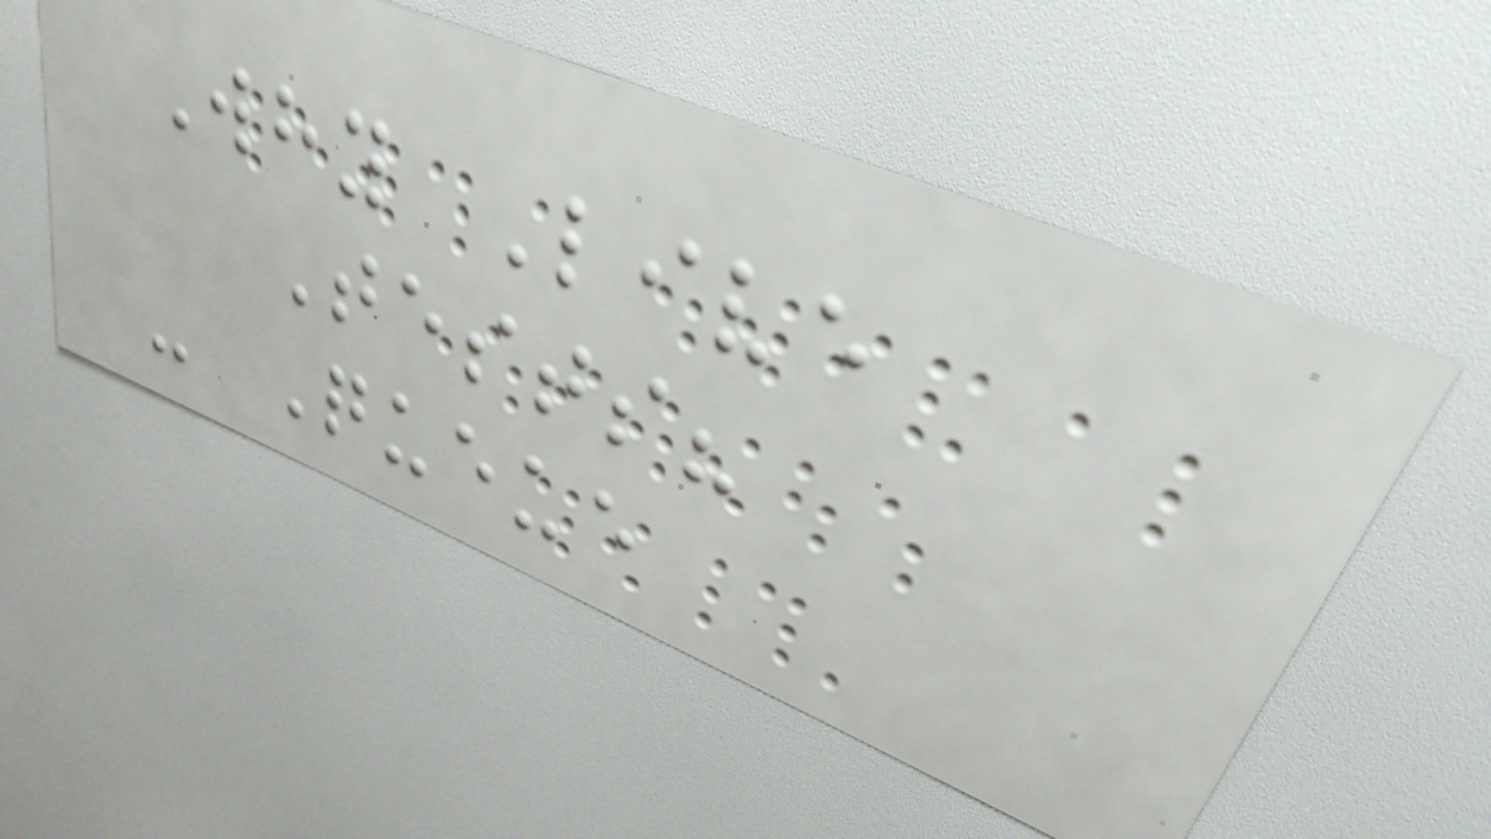Why Live
Tests?
- Queue
